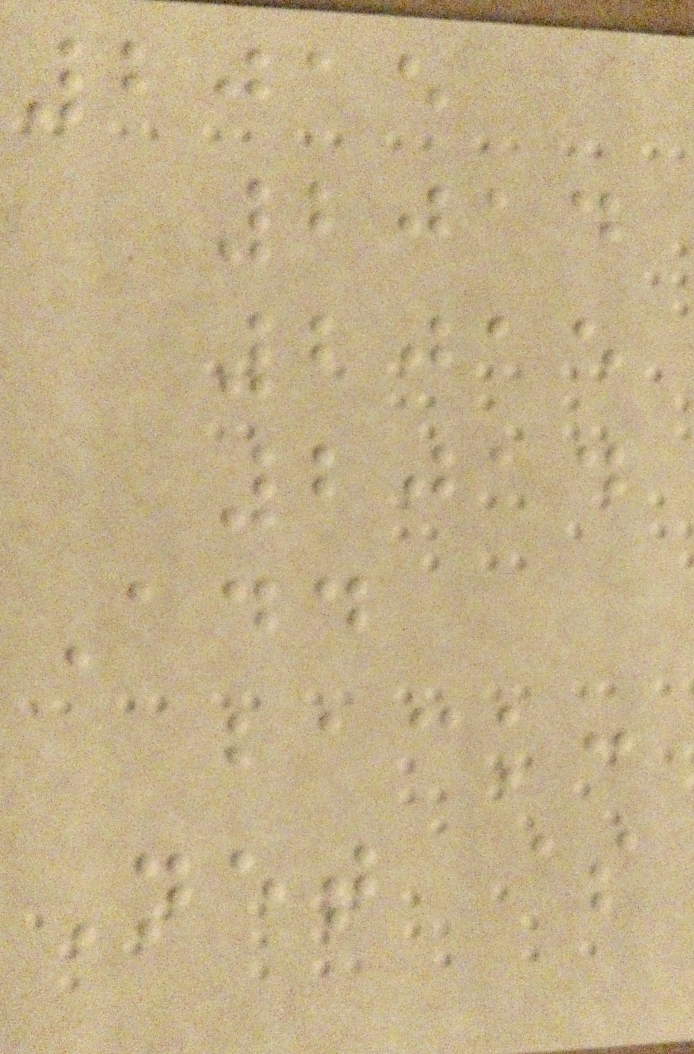2015
2014
2015
2014
Add
back:
Net $
